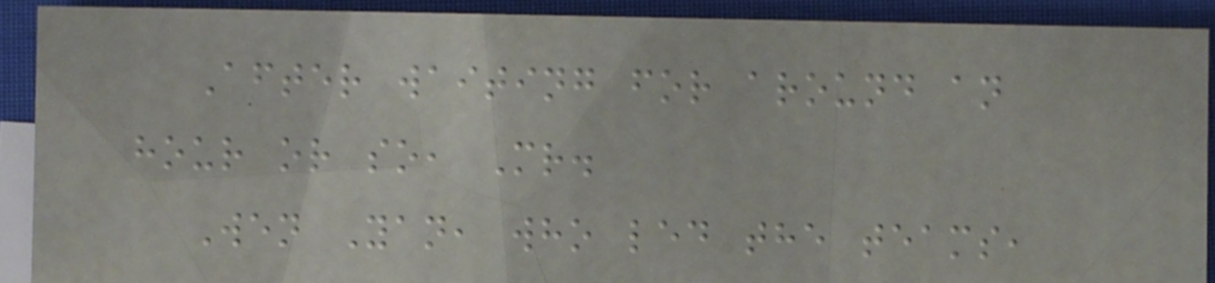After waiting for around an
hour or so, Mr.
Wen Yan, who led the teams,
